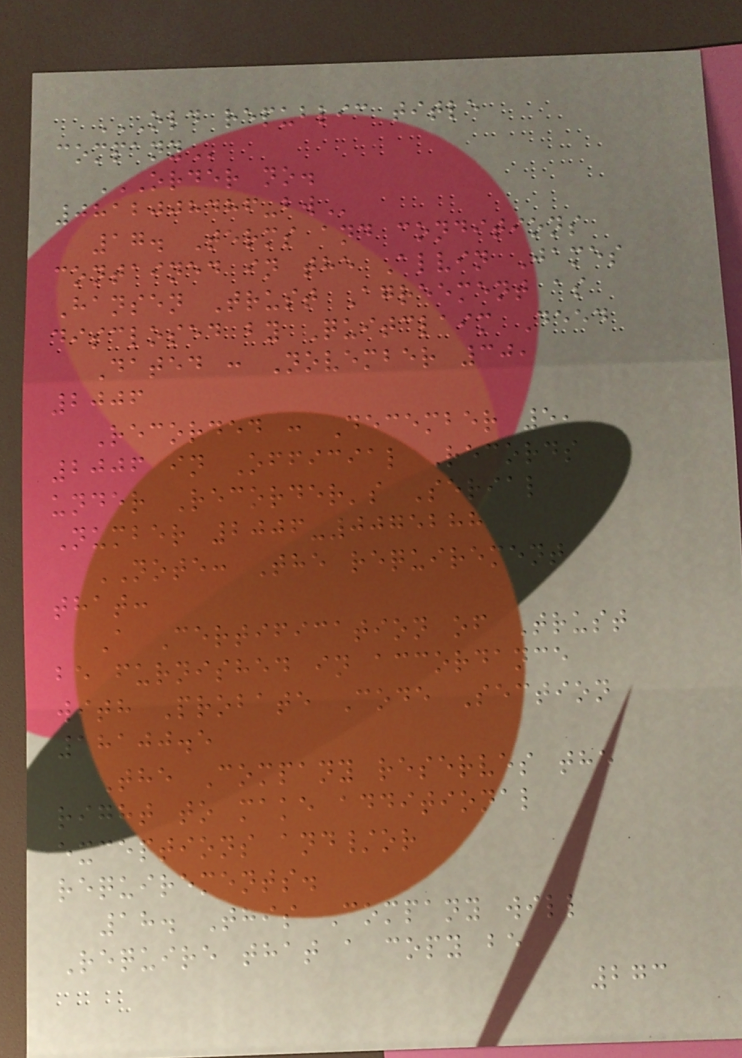OLD REPUBLIC TITLE
COMPANY
ORDER NO.
0812008486-BW
17. Terms and conditions
contained in the Alvin James
Hansen Trust Agreement as
disclosed by Quitclaim Deed
Dated : November 30,
2006
Recorded : December 5,
2006 in Official Records
under Recorder's Serial
Number 2006-0075288
NOTE: The requirement
that:
A Certification of Trust
be furnished in accordance
with Probate Code Section
18100.5
The Company reserves the
right to make additional
exceptions and/or
requirements.
18. This Company will
Require that a copy be
273
